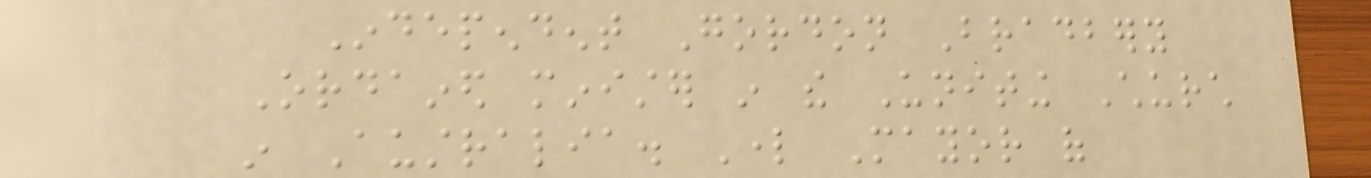Independent Gordon Bradbery
Ordained minister in the Uniting Church
in Australia. Lord Mayor of
